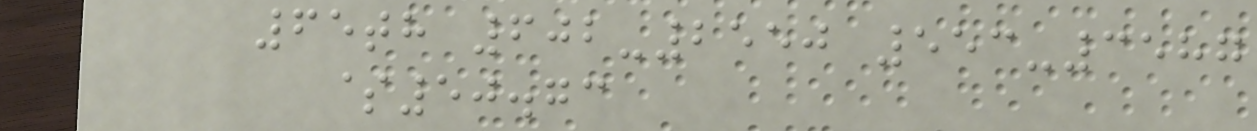65th 602-2550 553-3587
$50.73
